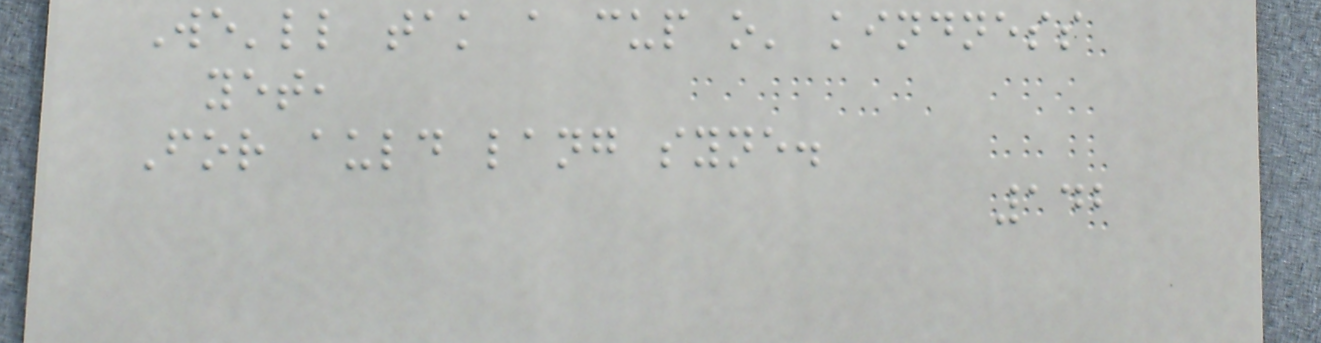We'll tak a cup o' kindness
yet,
For auld lang syne.
142
